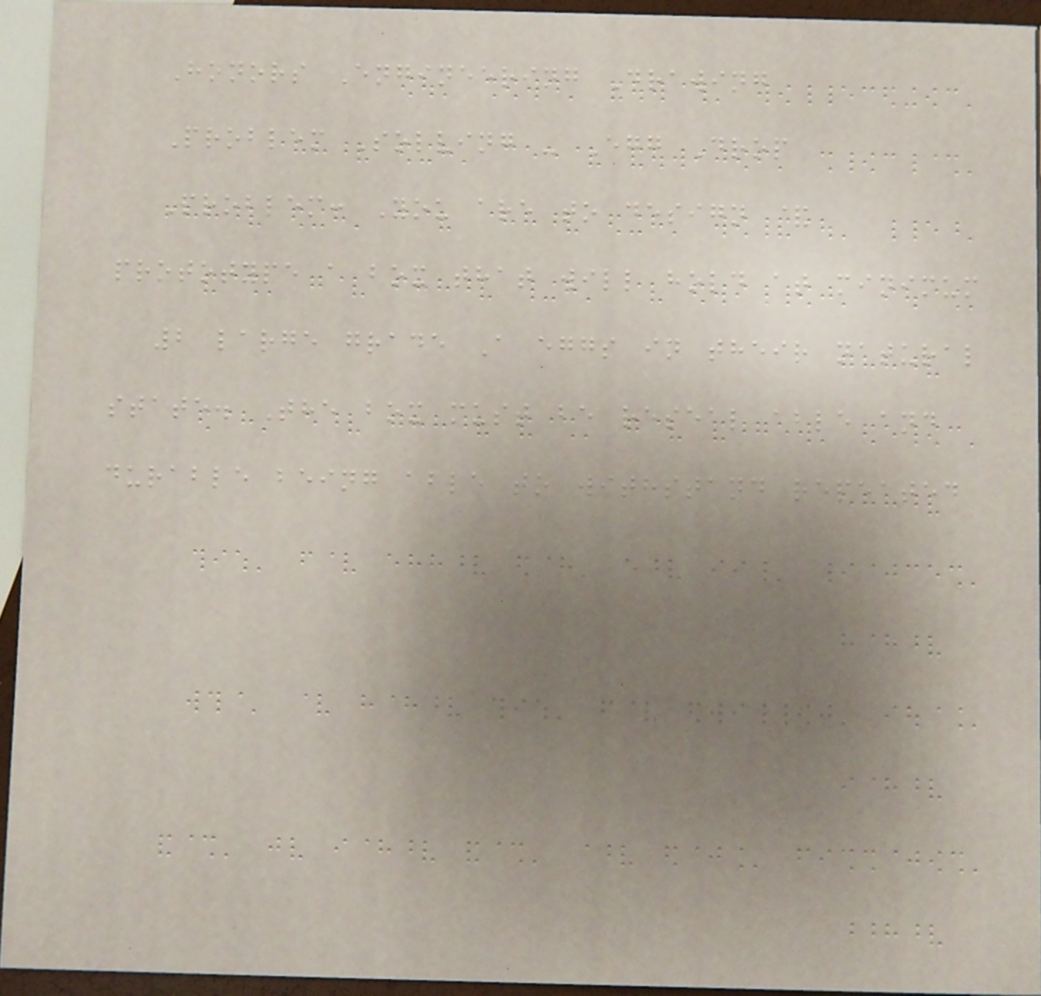Honors Engineering Drawing
Problem Solving - Egg Drop
Problem: You are to design &
prototype a box that will hold at minimum
2 large grade A eggs in their natural
state. The box must be reseal able and
durable being able to withstand repeated
